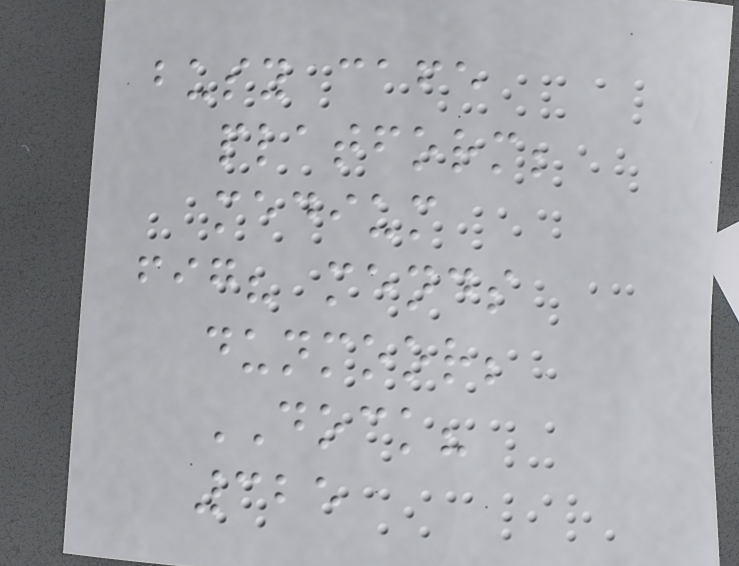busy cafe
platform;
medium
fig? mends
dunmoor;
DOCK?
325
